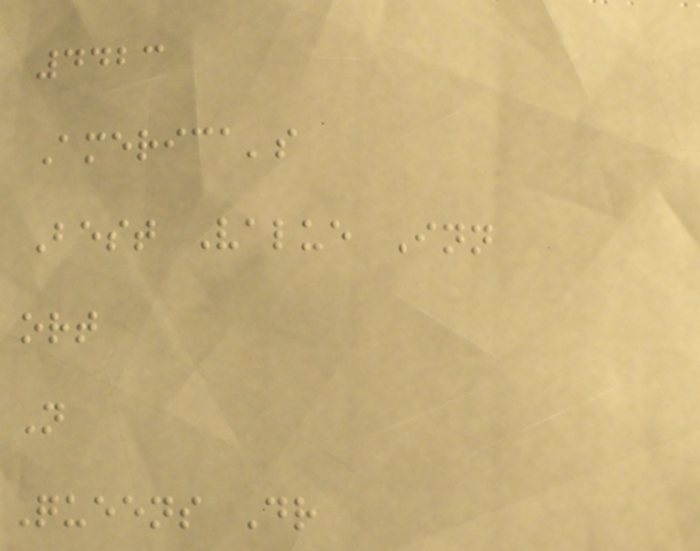4423
America's
Best Value Inn
ort
N
Queens Dr
